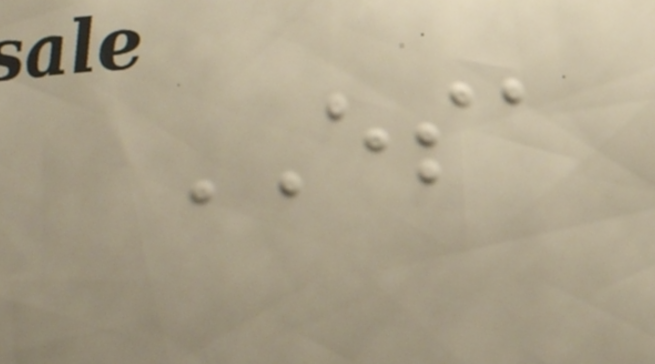ESA
